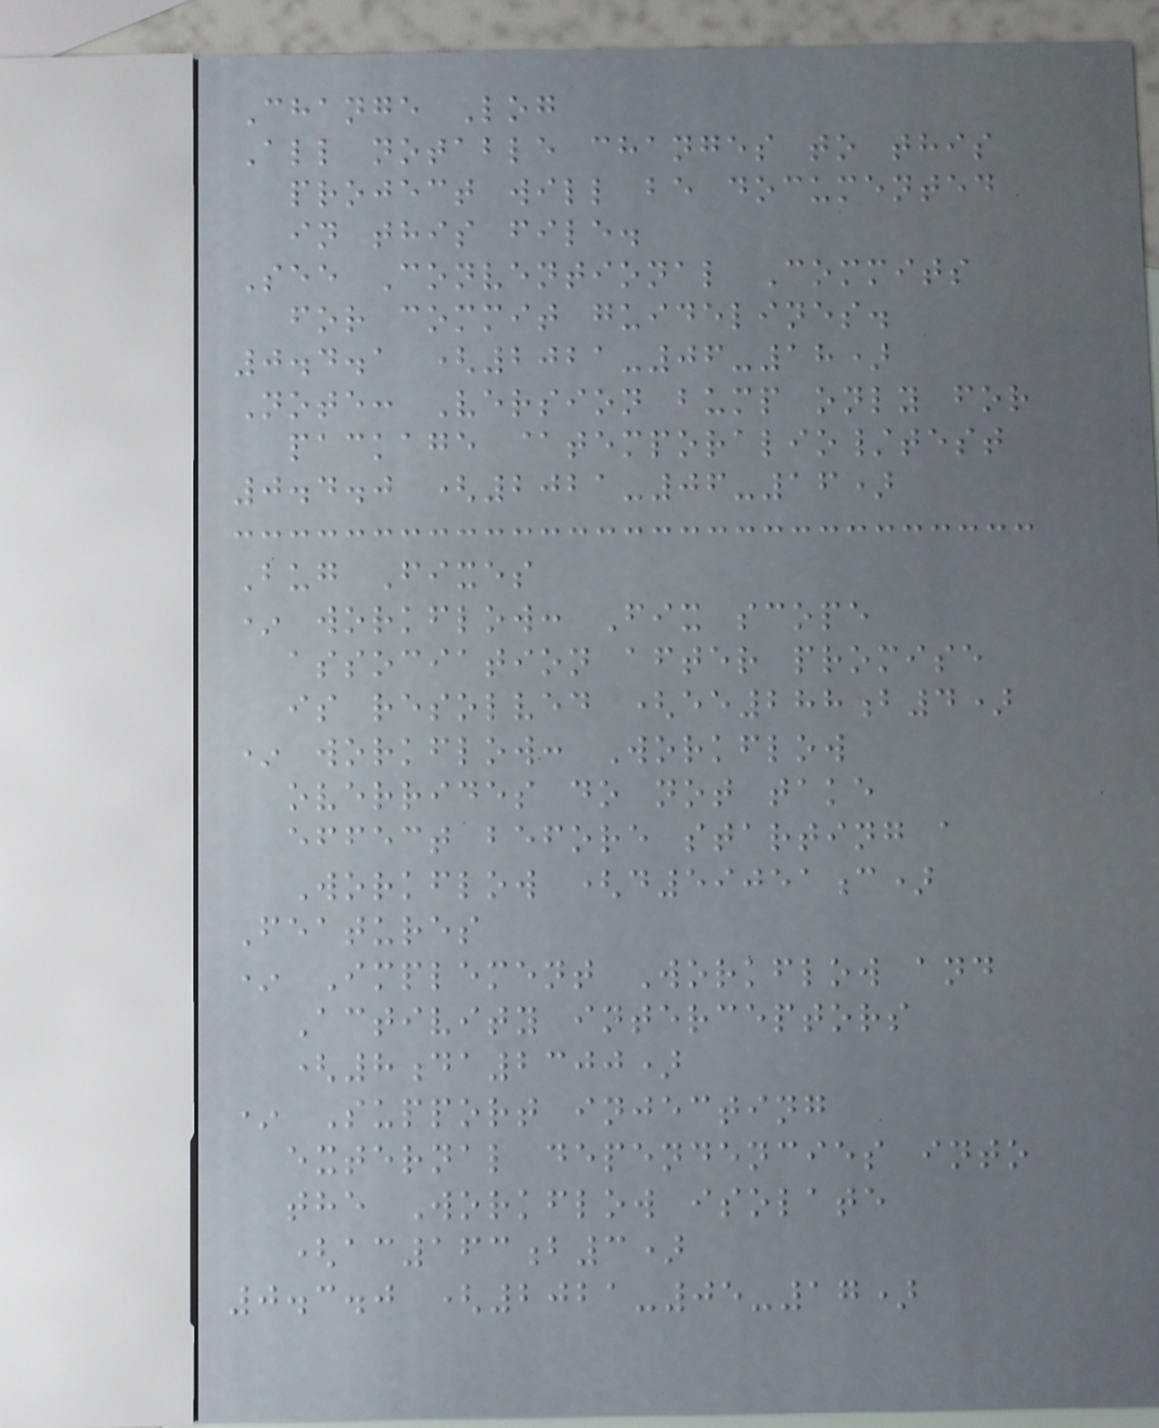Change Log
All notable changes to this
project will be documented
in this file.
See Conventional Commits
for commit guidelines.
0.4.1 (2021-06-18)
Note: Version bump only for
package @temporalio/test
0.4.0 (2021-06-16)
Bug Fixes
* workflow: Fix scope
association after promise
is resolved (ee288b4)
* workflow: Workflow
overrides do not take
effect before starting a
Workflow (d59051c)
Features
* Implement Workflow and
Activity interceptors
(8da2300)
* Support injecting
external dependencies into
the Workflow isolate
(ac163b3)
0.3.0 (2021-05-17)
